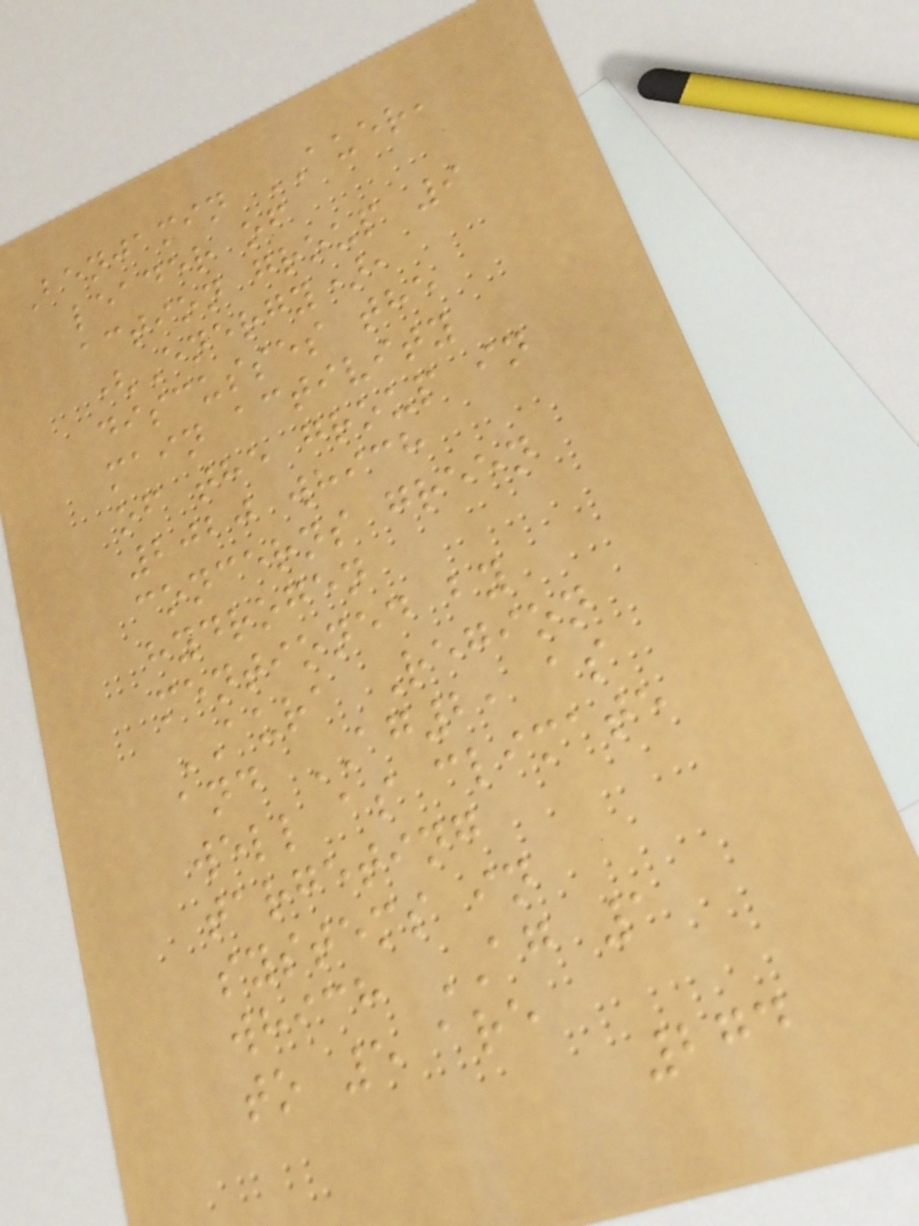Benjamin AUER,
leader of
action group 9
(Energy),
discusses the
main activity
of the group in
2020 which
concerns green
hydrogen
mentioned by
AURA Region
and AG2, as
well as climate
targeting
systems in
which AG 1
to 5 are
274
